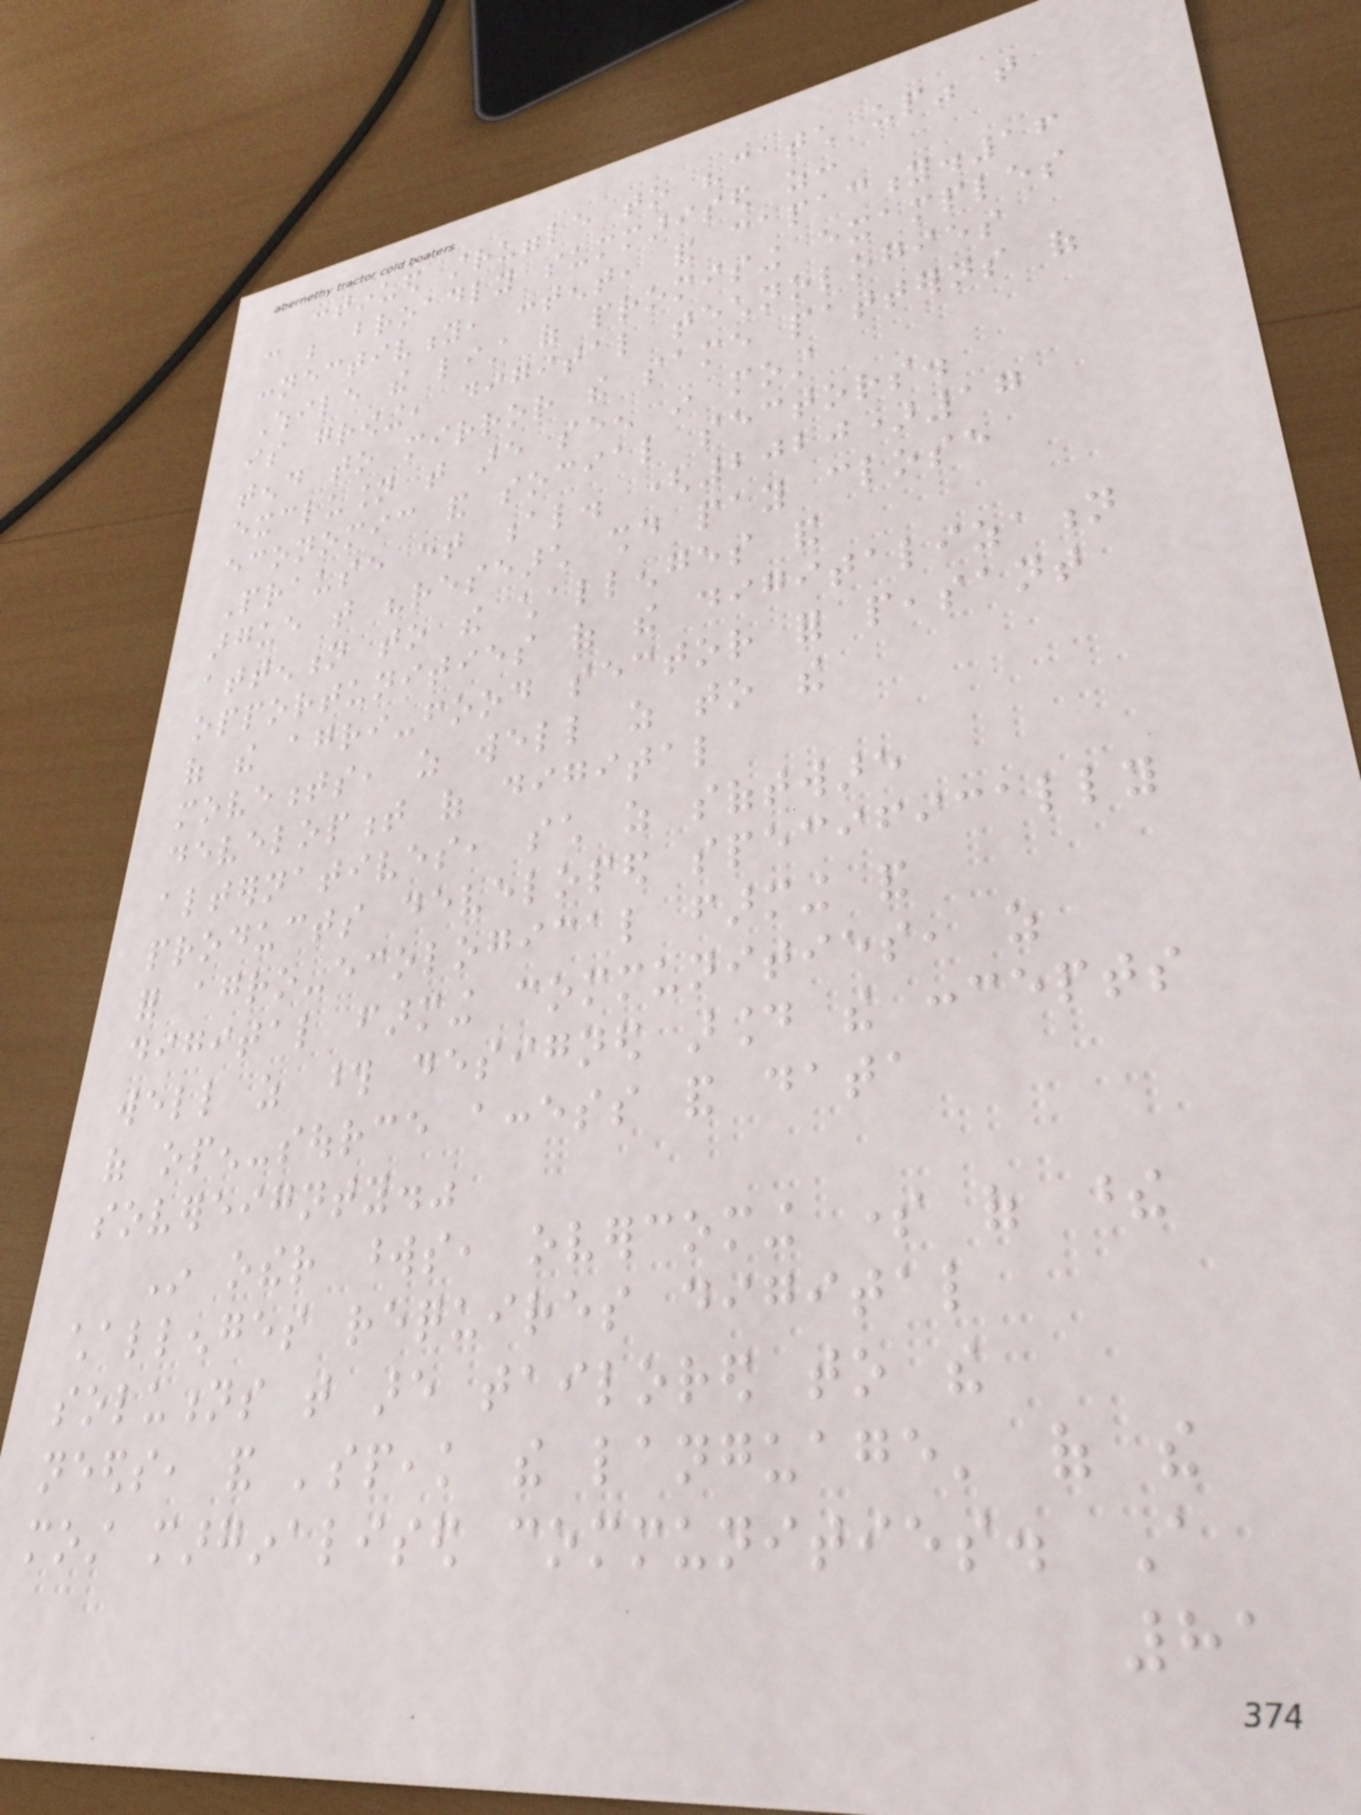continued struggle to "catch up" that
can be broadly summarised as:
connectivity, content, and capacity.16
While the list of promising examples
is growing, digital technologies
tend to mirror the same patterns of
exclusion that are seen in most
economic and social sectors.
Prause et al. (2020)17
argue that "research should pay close
attention to the challenges and
opportunities of the digitalization
of the agri-food sector for peasant
movements, as well as to the
development of digital
alternatives, such as software
products developed specifically
for agro-ecological farming and
digital farming communities, as
well as those designed around the concepts
of open-source access and data
sovereignty."
In other words, overcoming some of these
challenges requires digital
solutions that are tailored to the
needs, and 'speak the language' of the
most marginalised communities. A
81
